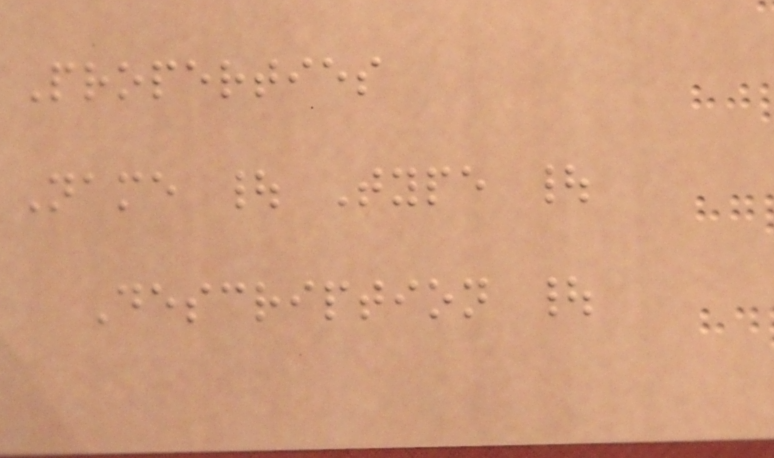Properties
Name | Type |
Description |
